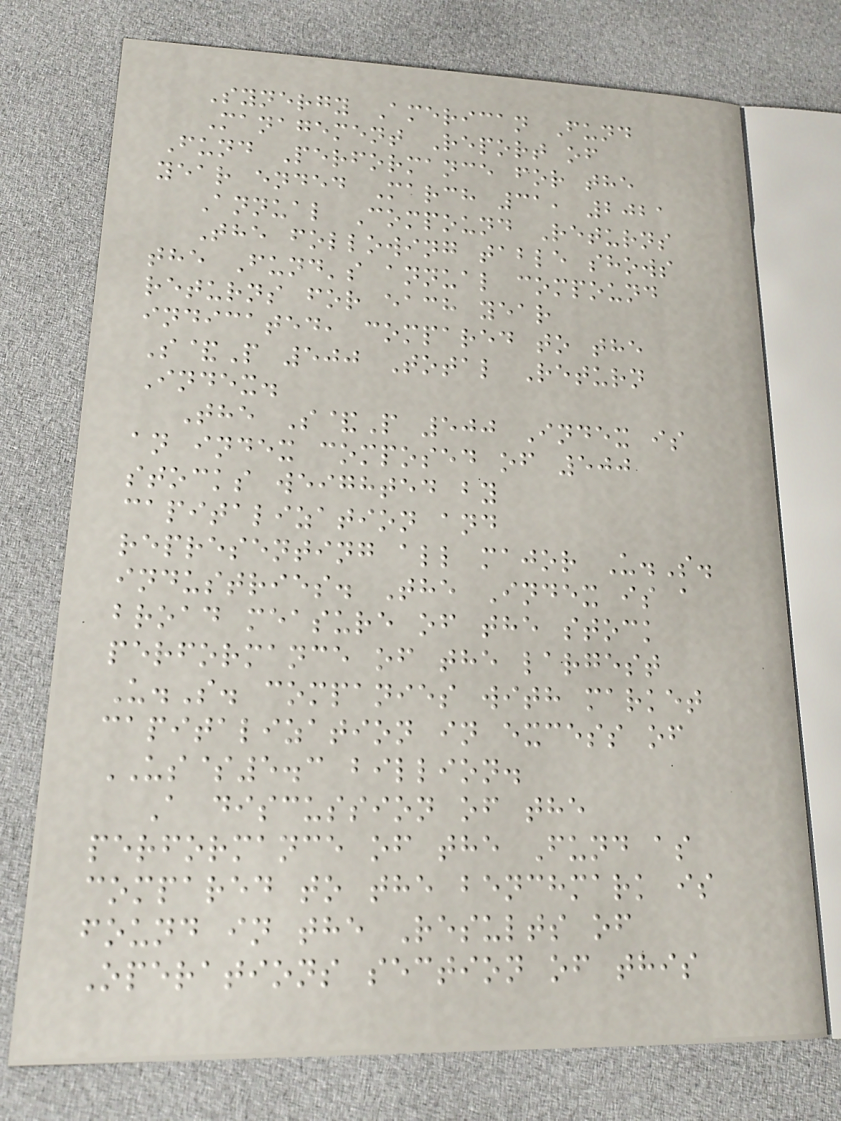Synergy American Fund
Management Report of
Fund Performance for the
year ended March 31, 2021
Annual Compound Returns
The following table shows
the Fund's annual compound
returns for each year
indicated, compared to the
S&P 500 Total Return
Index.
The S&P 500 Index is
an index composed of 500
stocks weighted by
capitalization and
representing all major U.S.
industries. The Index is a
broad measure of the stock
performance of the largest
U.S. companies with market
capitalization in excess of
US$5.3 billion.
A discussion of the
performance of the Fund as
compared to the benchmark is
found in the Results of
Operations section of this
